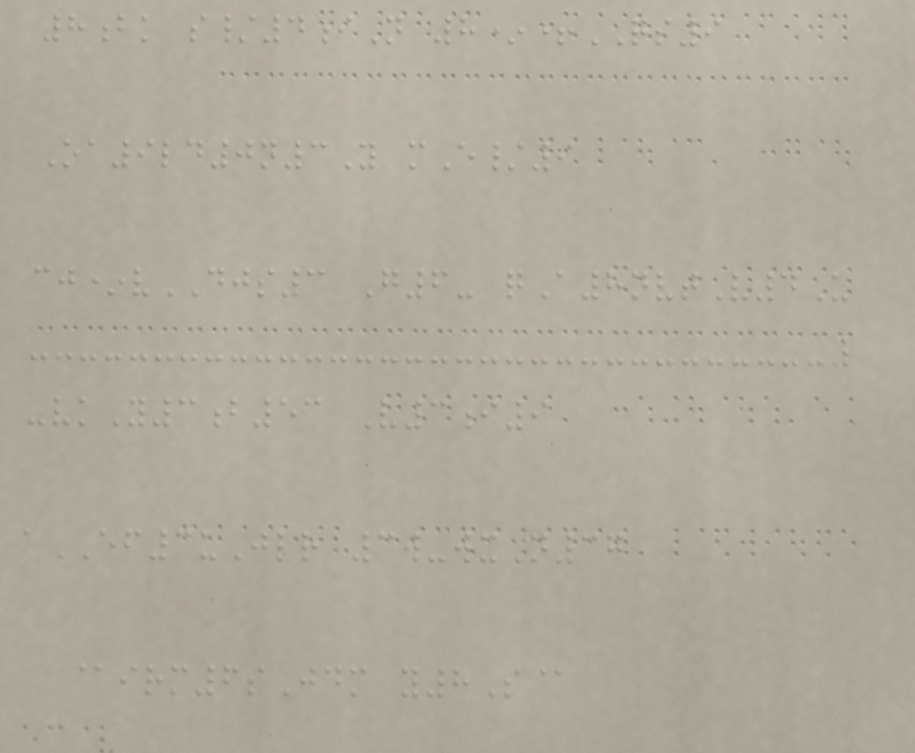8bk s/4iN 8*+QS9
Oa9ld0n3Y mE/9
cj*vDJS3 G6- qA8nvtV4U
-vkY3b53 V3i9
aEF3uJlr 3w-wxN37
@irm6sJdm y8S@
